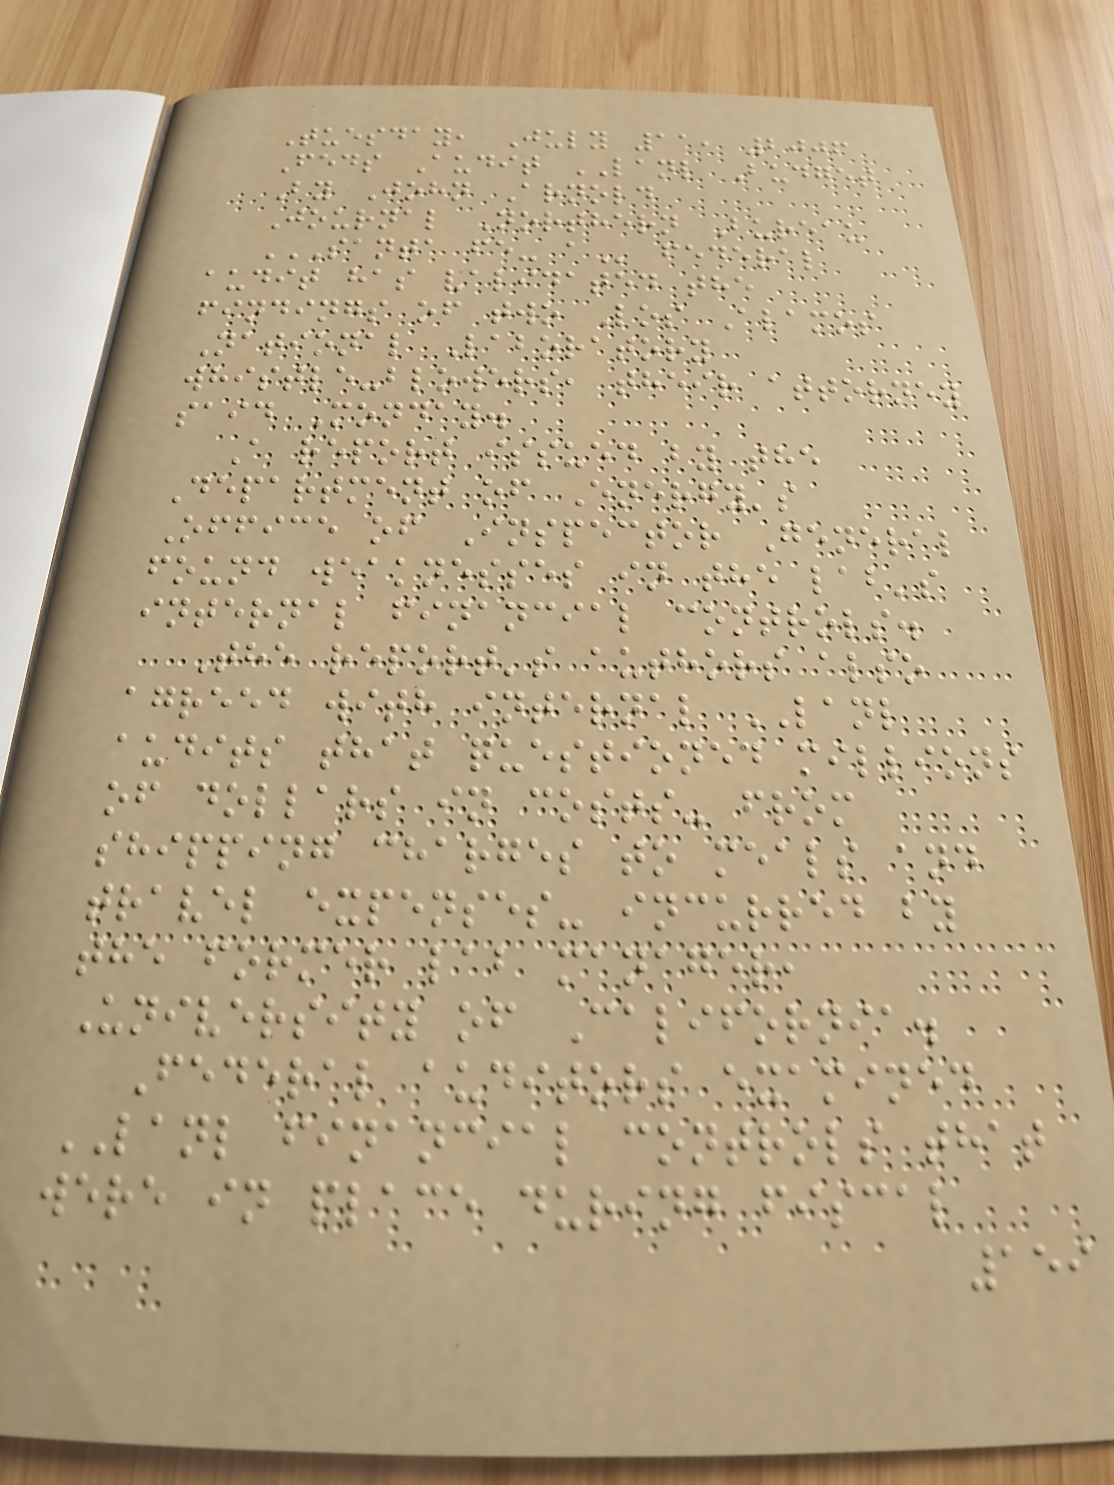Tuesday, July 11, 2006
Feds Audit LANL Budget
By John Arnold
Journal Northern Bureau
SANTA FE- A federal
audit has validated the
findings of two Los Alamos
National Laboratory
whistle-blowers, their attorney
said Monday.
A report issued by the
Department of Energy's
Office of Inspector General
found weaknesses in the lab's
internal financial controls.
The report's authors also
agreed with internal LANL
audits that questioned millions
of dollars in costs- from
shipping charges to meals and
travel expenses- incurred by
the former lab manager,
University of California.
Federal auditors examined
LANL financial controls that
were in place during fiscal
159
